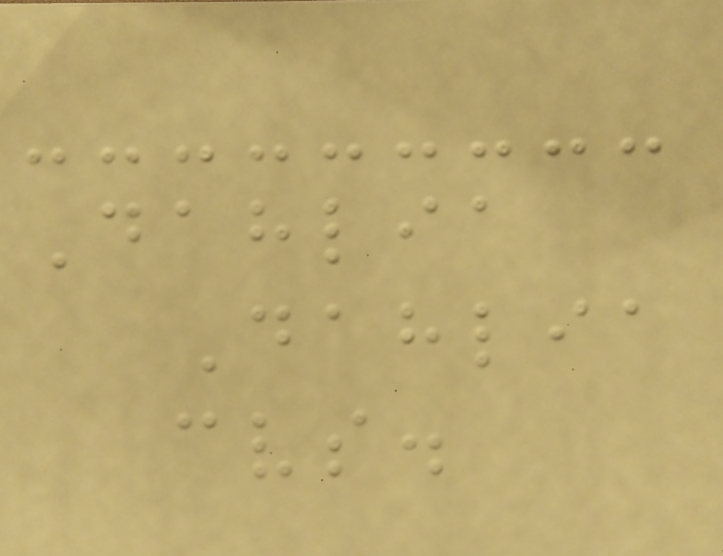Dahlia
Dahlia
cvs.
